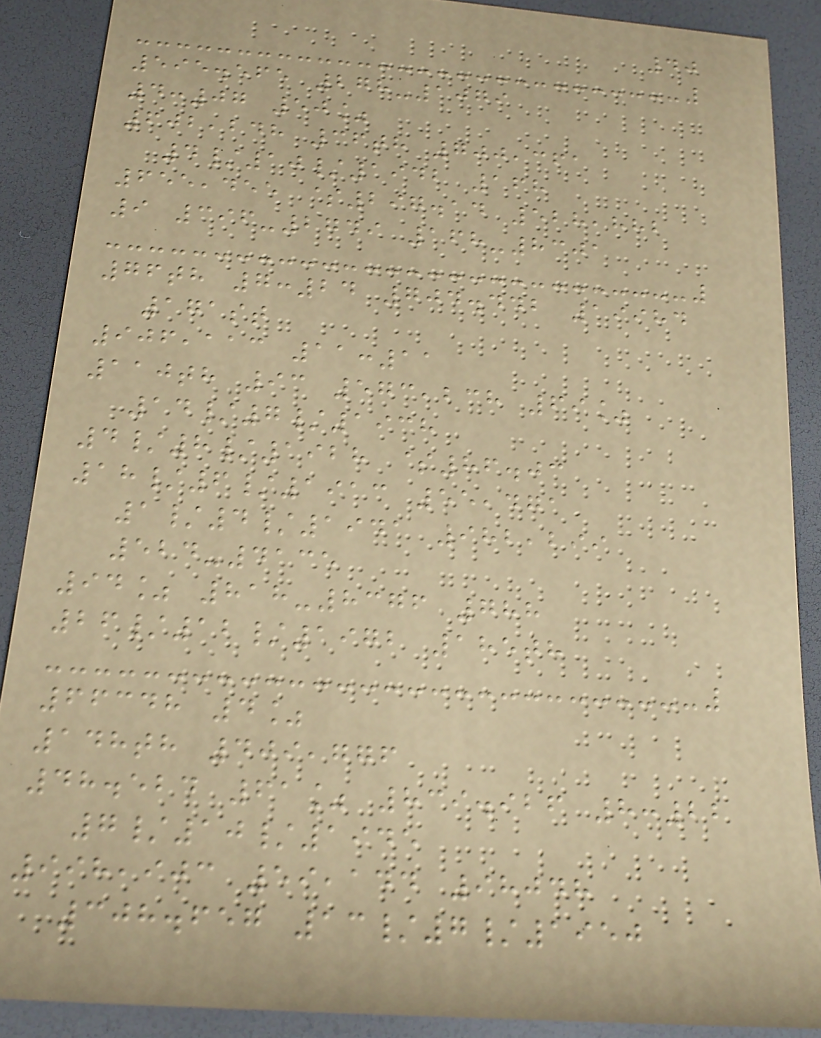40
595.565 278-1079
4:07 50%
602,248 36th 700,361
4/10/1942 168
655,455 $297.14 528,882
9 396-2749 168-8301
76th 7:24 704.442 19984
171st
906,113 11:11
110th 93 573,238 69%
14/7/1938
4/8/1928 $86.03
18/6/1913 55,471
1/4/1941 982,299
524-4135
94% 818-8376 788
26/12/1972 185th
66348 4%
148th 409,776
48.524 61% 839.926 8:22
7/10/1945
998,903 59,144 98048
308.657 13/7/1950
